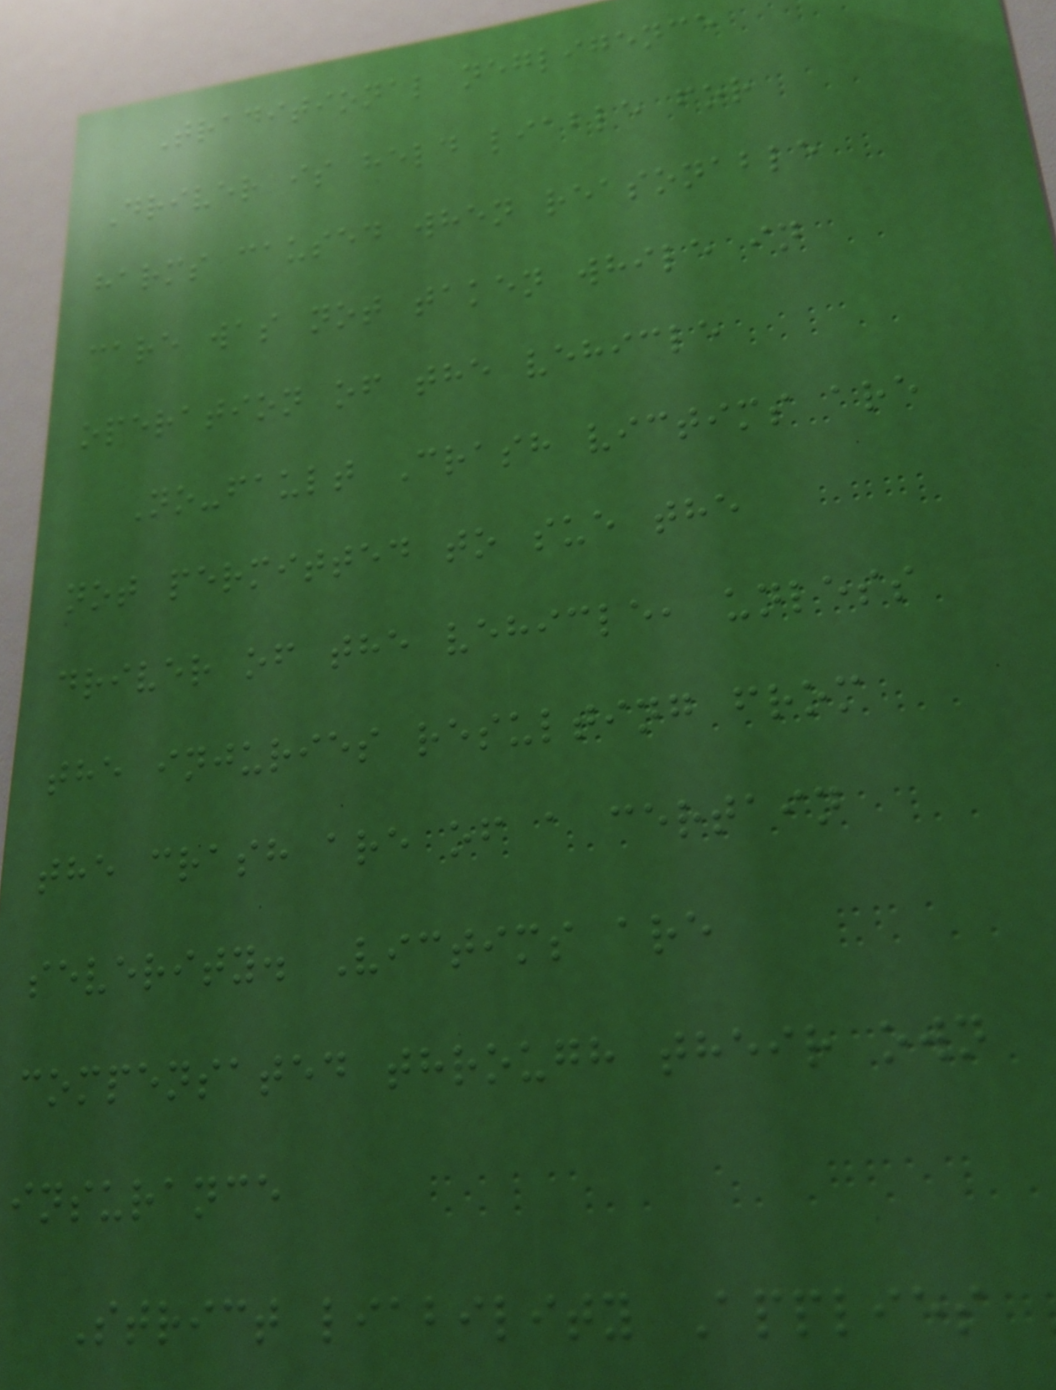Traditional negligence
Driver is held liable for
harms caused when reasonable
care was not taken while in
operation of the vehicle
No-fault Crash victims are
not permitted to sue the
driver of the vehicle, unless
the injuries resulting from
the crash are of a certain
severity. Victims are
compensated through their own
insurance
Strict liability Applies
